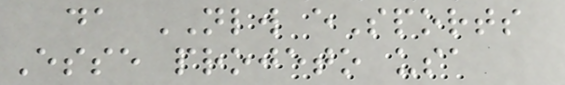da NLW eSports
Esse projeto usa
